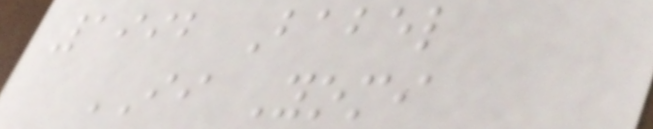1992 Babel
II Yomi
